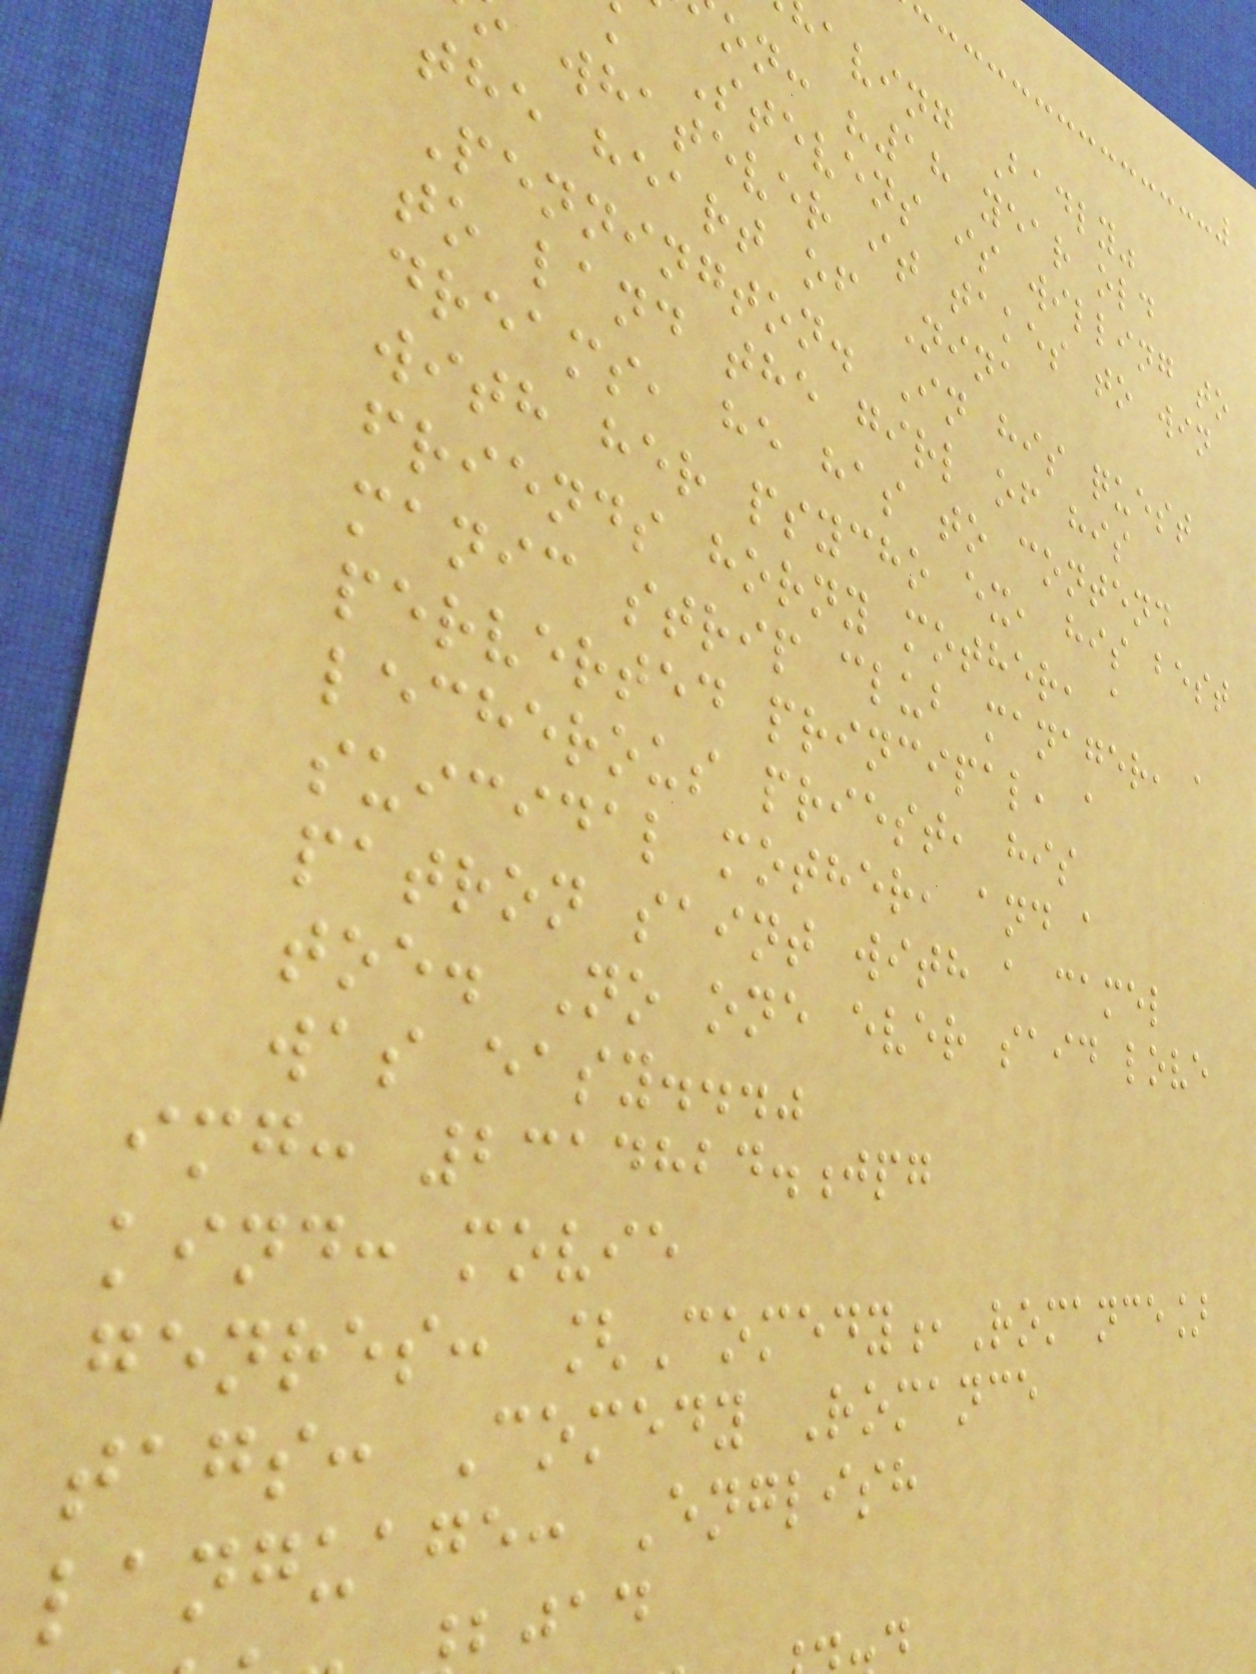aving Badly"
on: "18 year old
Stevens is willing to
whatever it takes to win
the heart of Nina
Pennington. In his quest
to land the girl of his
dreams, he has to contend
with her psycho ex, his best
friends horny mother, a
manic strip club manager, a
perverted principal, a
lecherous priest, his
suicidal mother, and a
patron saint with a camel
toe. No one ever said love
was easy..."
img: 2314824.jpg
kind: movie
genres: [Comedy,Romance]
tags: Comedy Romance
language: English
